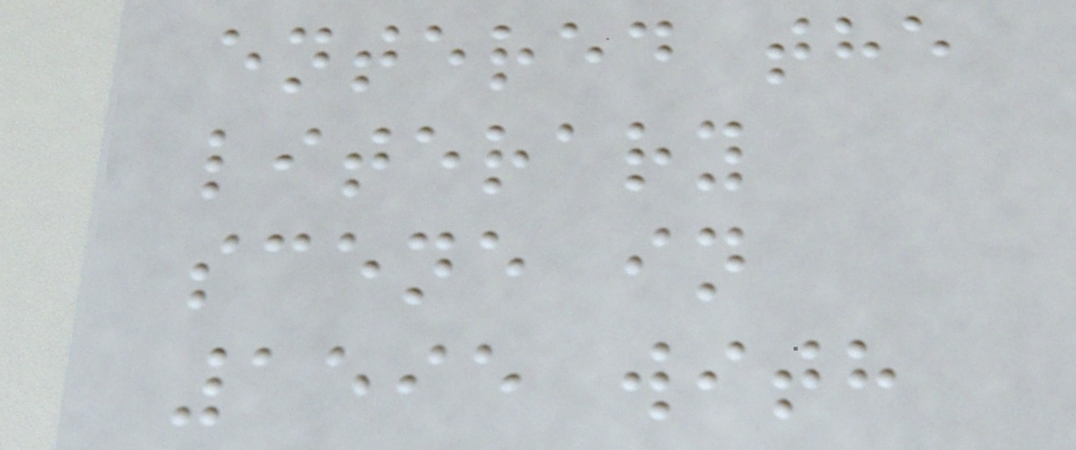entered the
literary
scene in
1595 with
